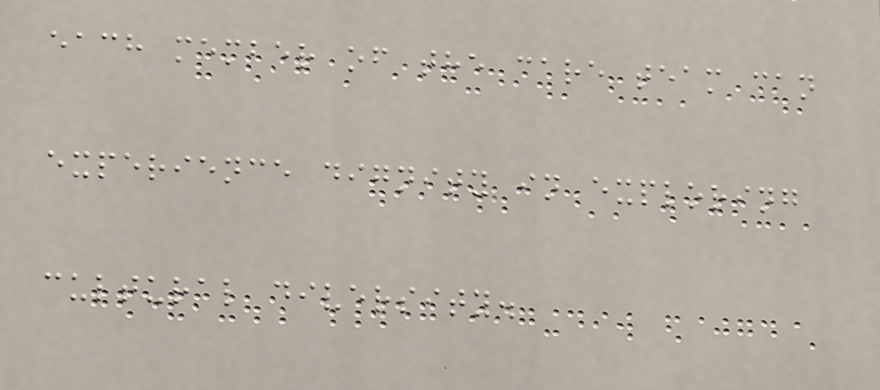each member of the care team can
experience dignity in exploring
cultural diversity.
